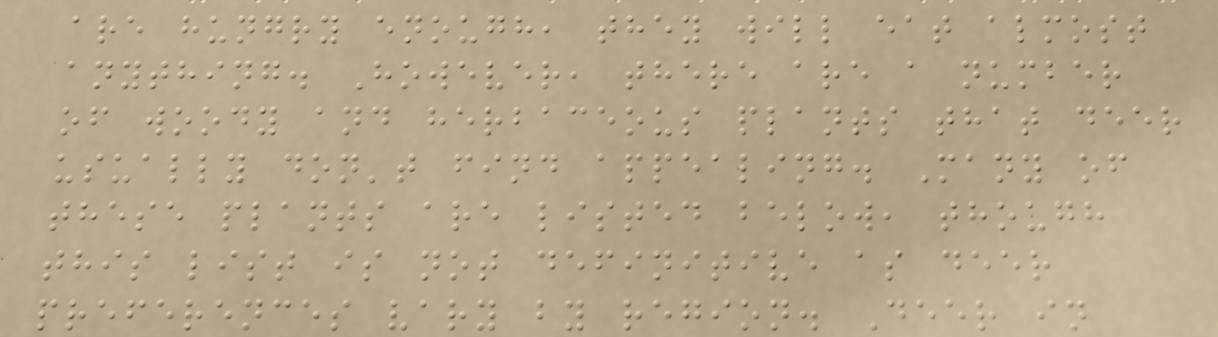are hungry enough, they will eat almost
anything. However, there are a number
of woody and herbaceous plants that deer
usually don't find appealing. Many of
these plants are listed below, though
this list is not definitive as deer
preferences vary by region. Deer in
